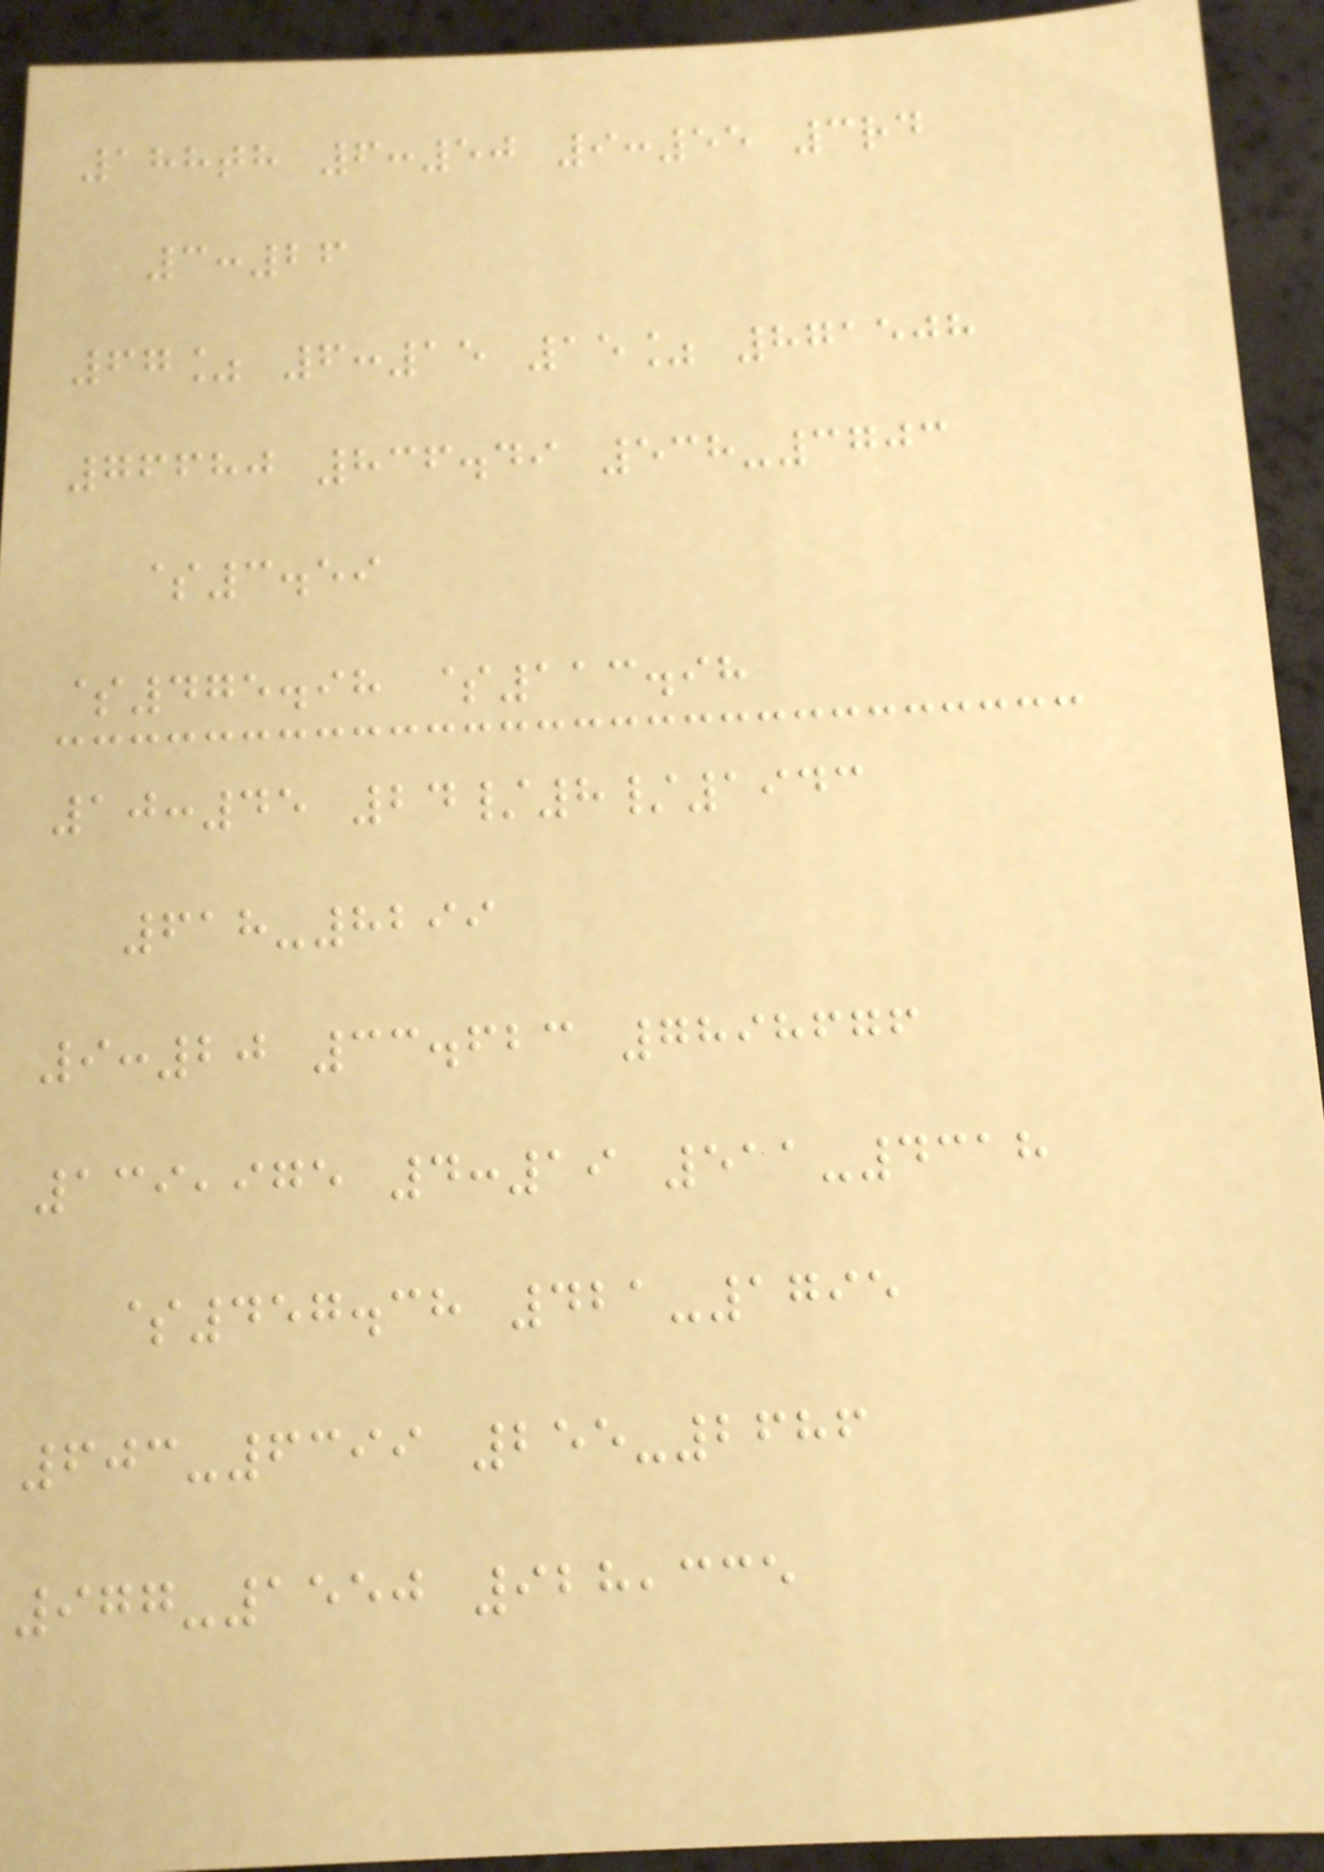188th 6:50 9:55 3rd
3:26
67% 6:15 15% 871508
76680 836.49 538-3703
$3.59
$475.98 $113.98
10:45 24/8/1943
618-8299
9:20 33.623 7898676
139,975 4:19 511-4318
$457.38 421-1795
603-6399 255-2686
977-1550 928,335
